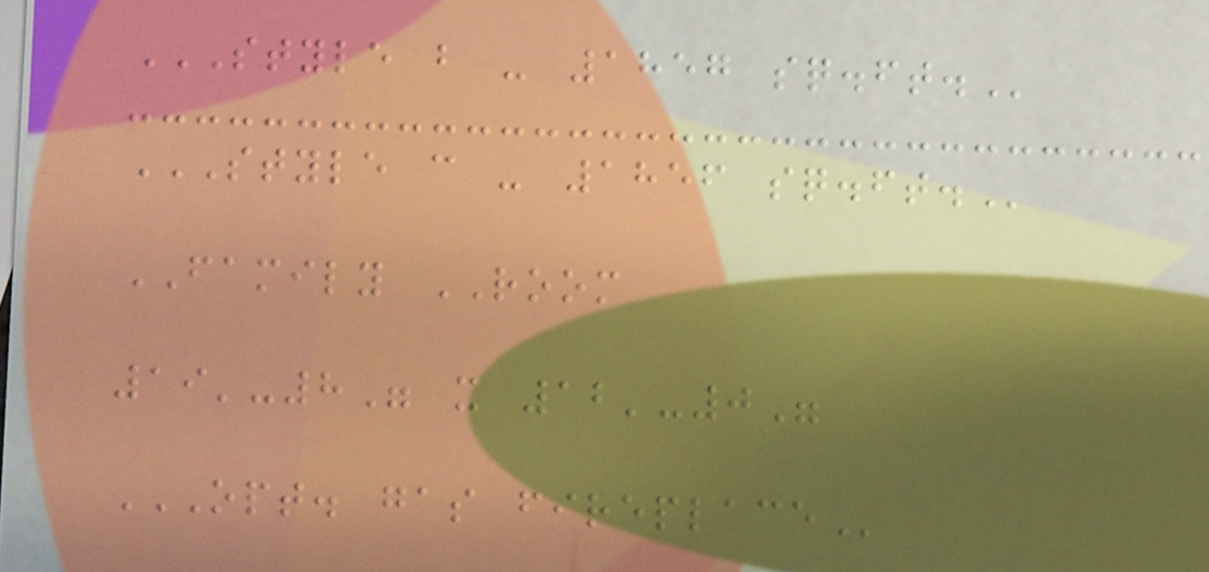STYLE B - 1857 SQ.FT.
STYLE C - 1856 SQ.FT.
FAMILY ROOM
19'-8" x 12'-0"
OPT. GAS FIREPLACE
